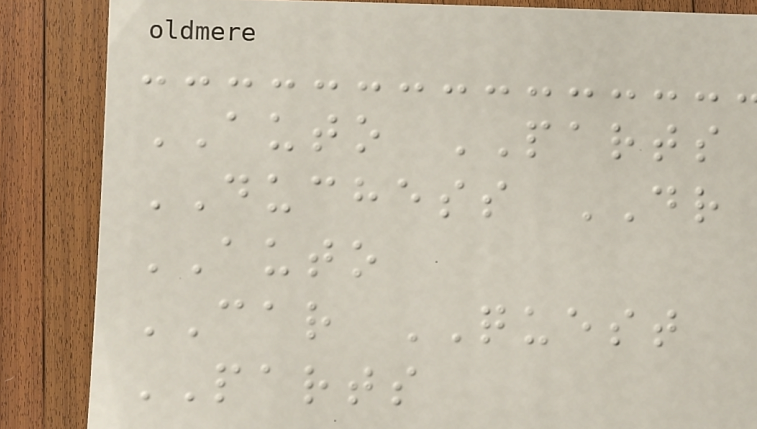AUTO PARTS
DUCHESS DR
AUTO
CAR QUEST
PARTS
